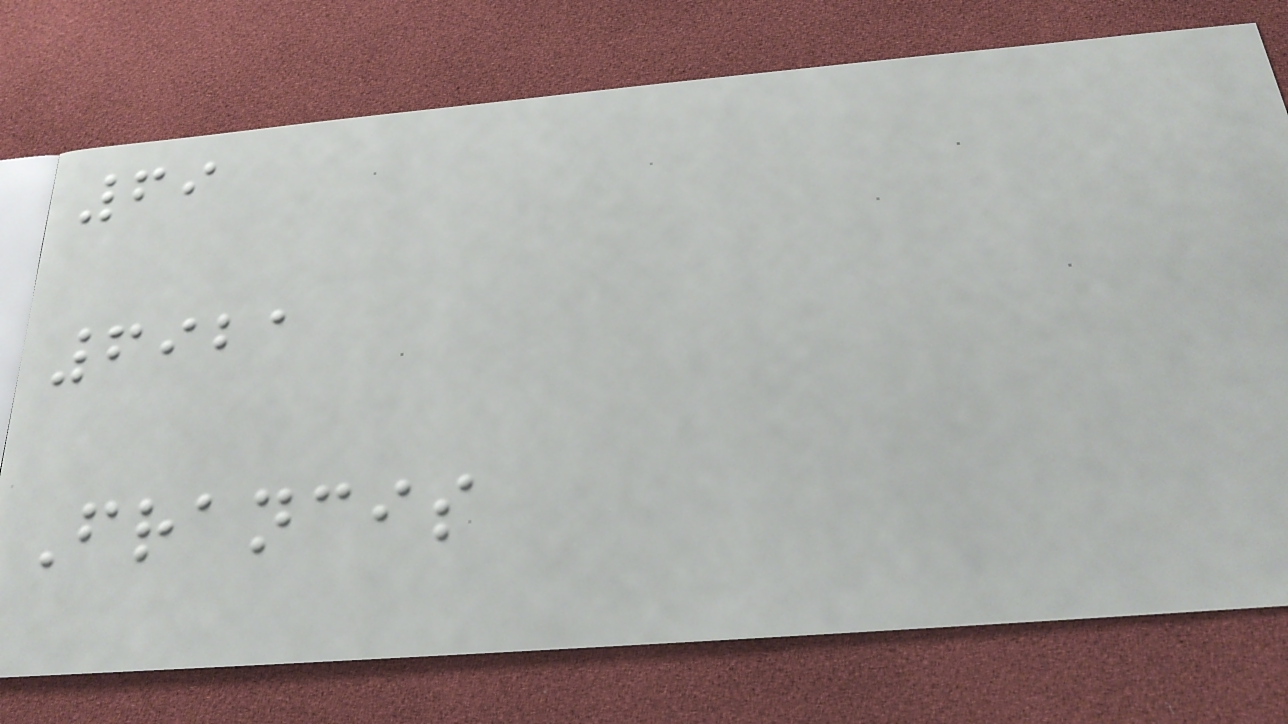69
6921
Francis
